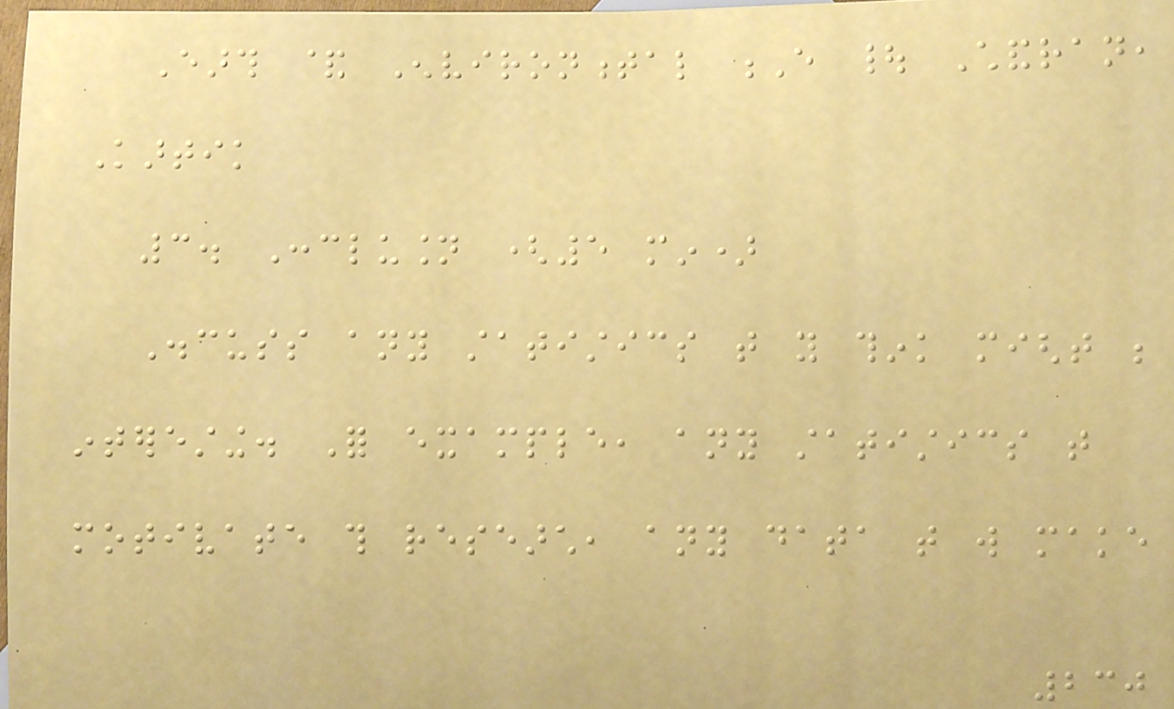Earth & Environmental E | Chandran,
Kartik
3. Conclusion (5 min)
Discuss any statistics that you think might be
interesting. For example, any statistics that
motivate this research, any data that will make
230
